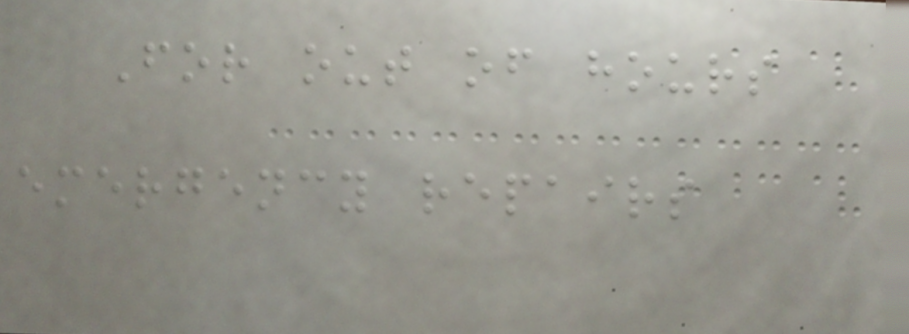For out of hours
emergency repairs
